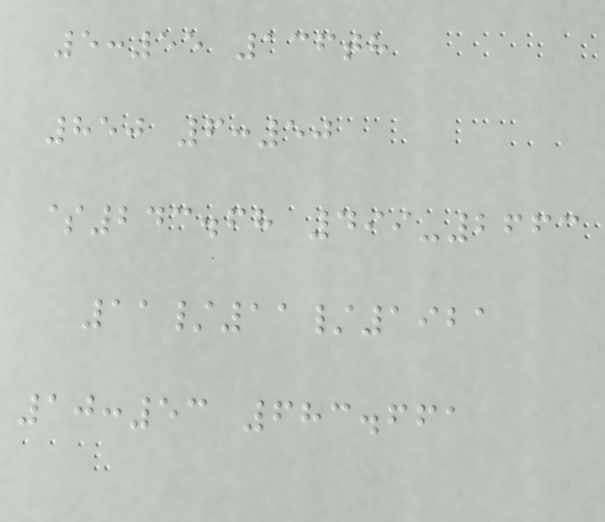5:55 136th
850 6:50
$243.68 499-2663
11/11/1921
10:53 683.661
